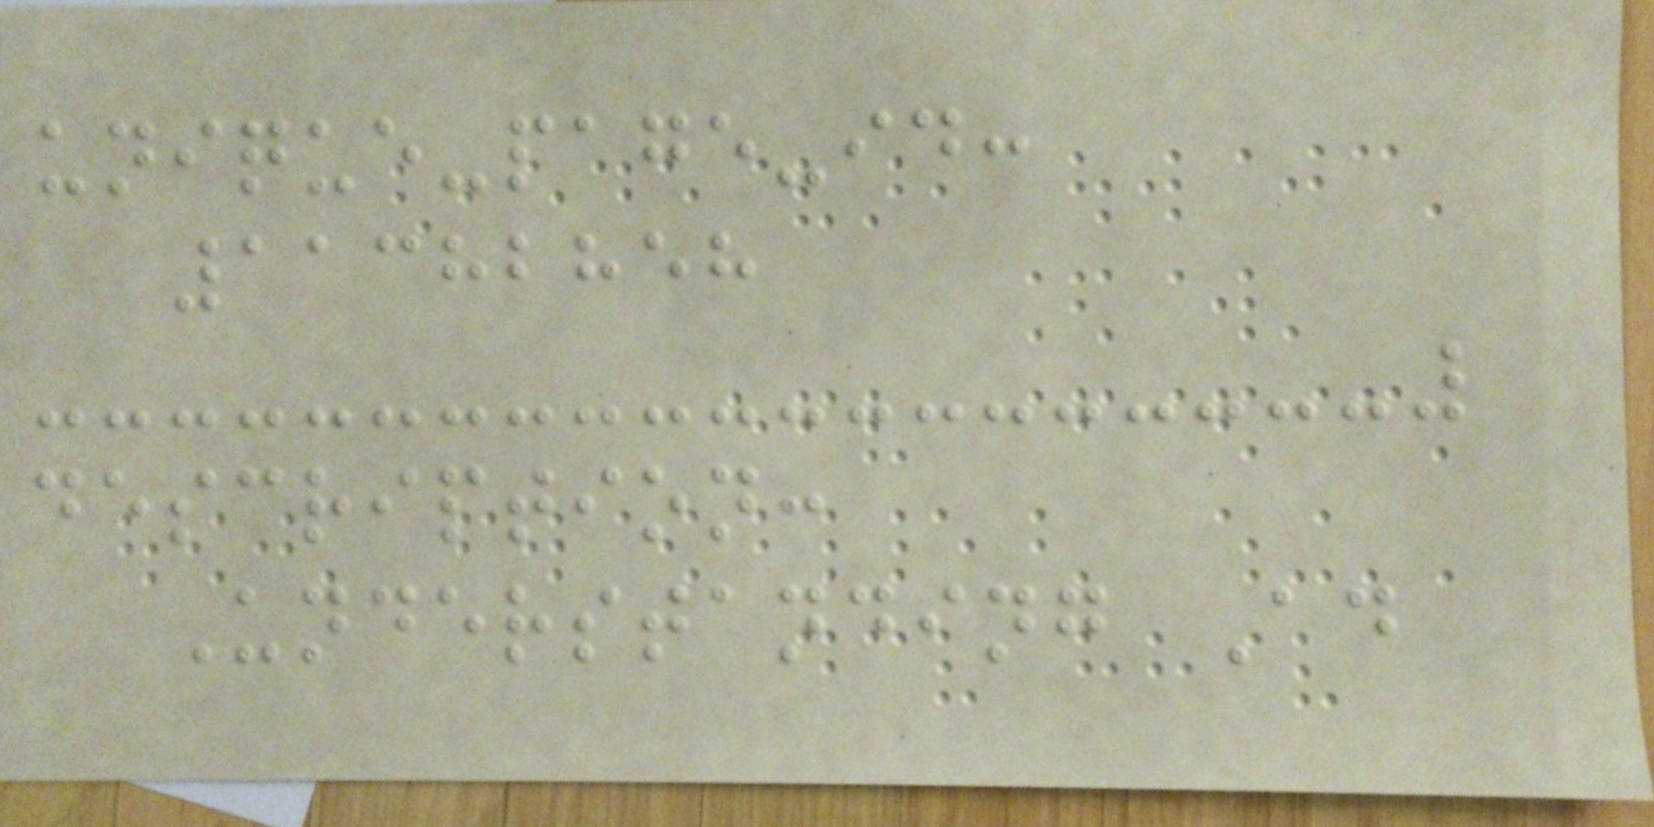unique-page-id:
11382858
description:
Understanding Ad
